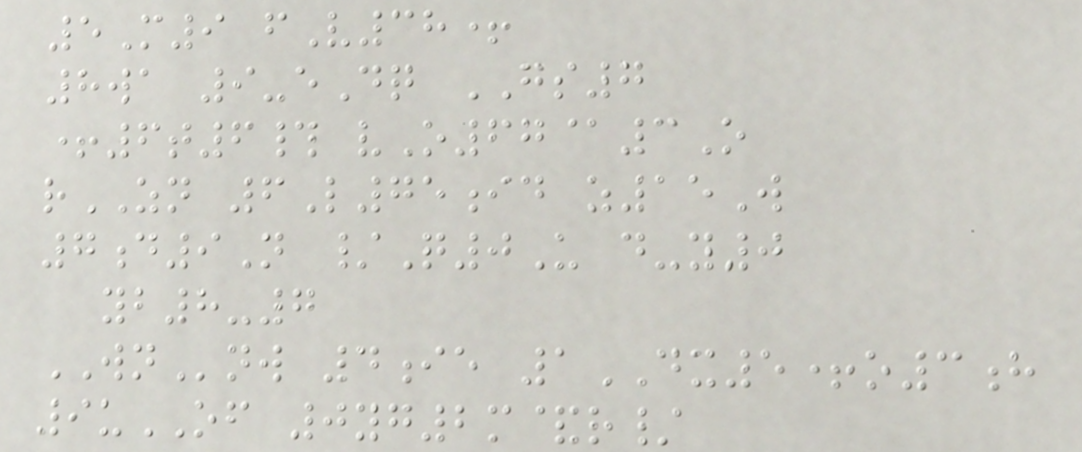5M9 fV38+
8wa 9-eDq GS7
+6t6# vO67@3O
rZN 6L75id z15W
7d9N /Q0U d-y0
yb8-7
WNnw 4ie 1DX5+o3h
9uOF 0yg2m&r/
